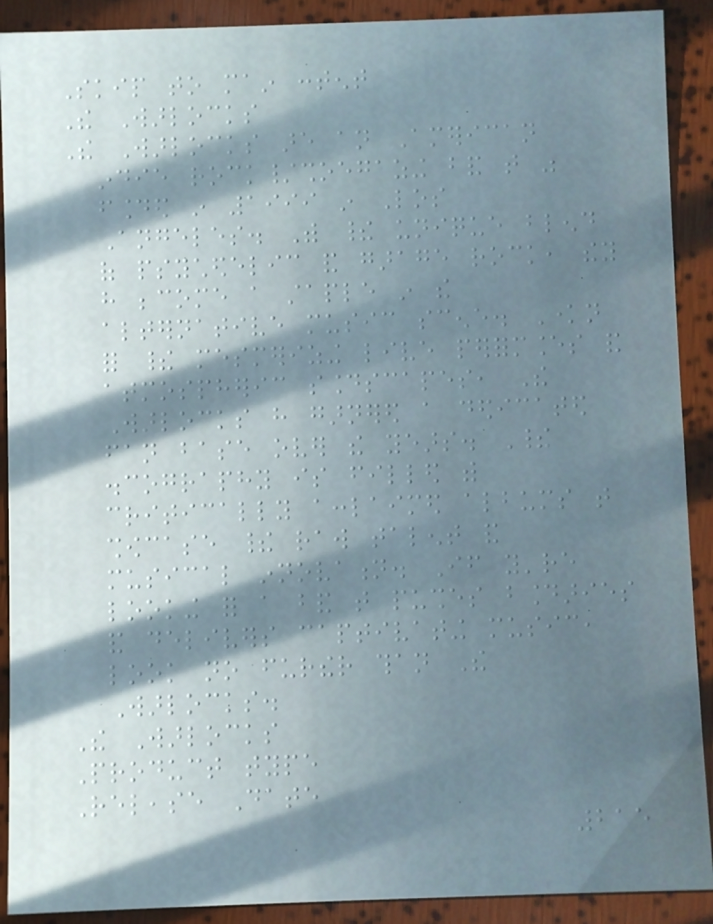Skip to main content
The Warlocks
The Warlocks are an American
indie rock/shoegazing band that was
founded in 1999 in Los
Angeles. With their unique blend
of psychedelic and garage rock, they
have become a staple in the
alternative music scene. Known
for their mesmerizing live performances and
atmospheric soundscapes, The
Warlocks have garnered a dedicated
fan base over the years. Their
discography is filled with
critically acclaimed albums that
showcase their raw talent and
musical innovation. If you're
looking for a band that pushes boundaries
and delivers captivating music,
look no further than The
Warlocks.
The Warlocks
Product type
Release Date
215
